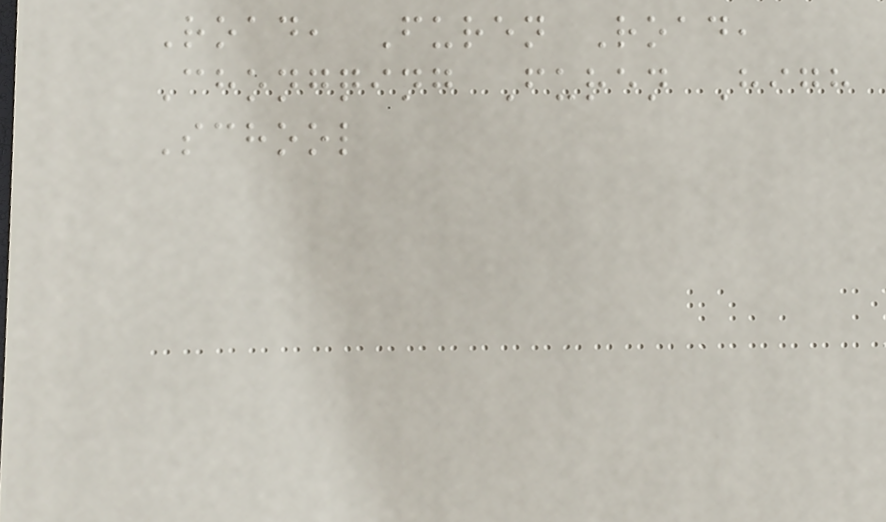Road, Furen Road,
Chongqing Furen High
School
